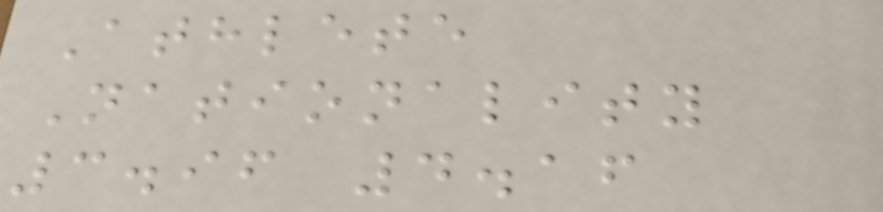Athlete
Nationality
3.96 4.16
